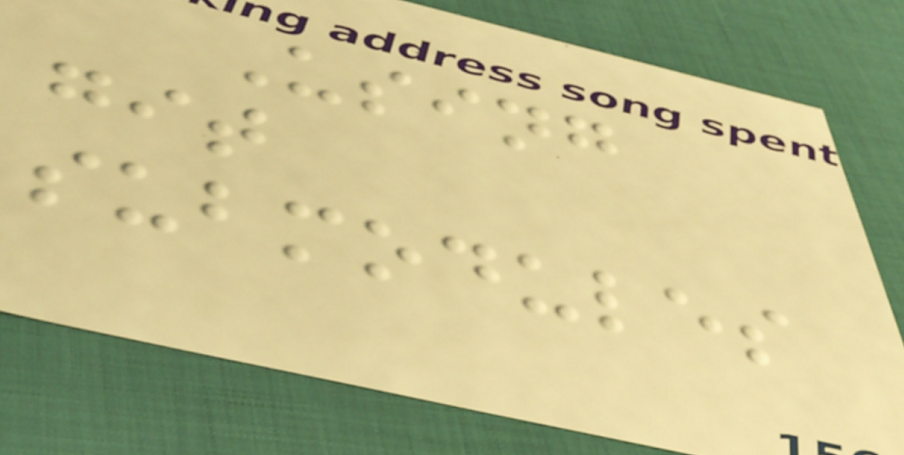Using
git
submodules
